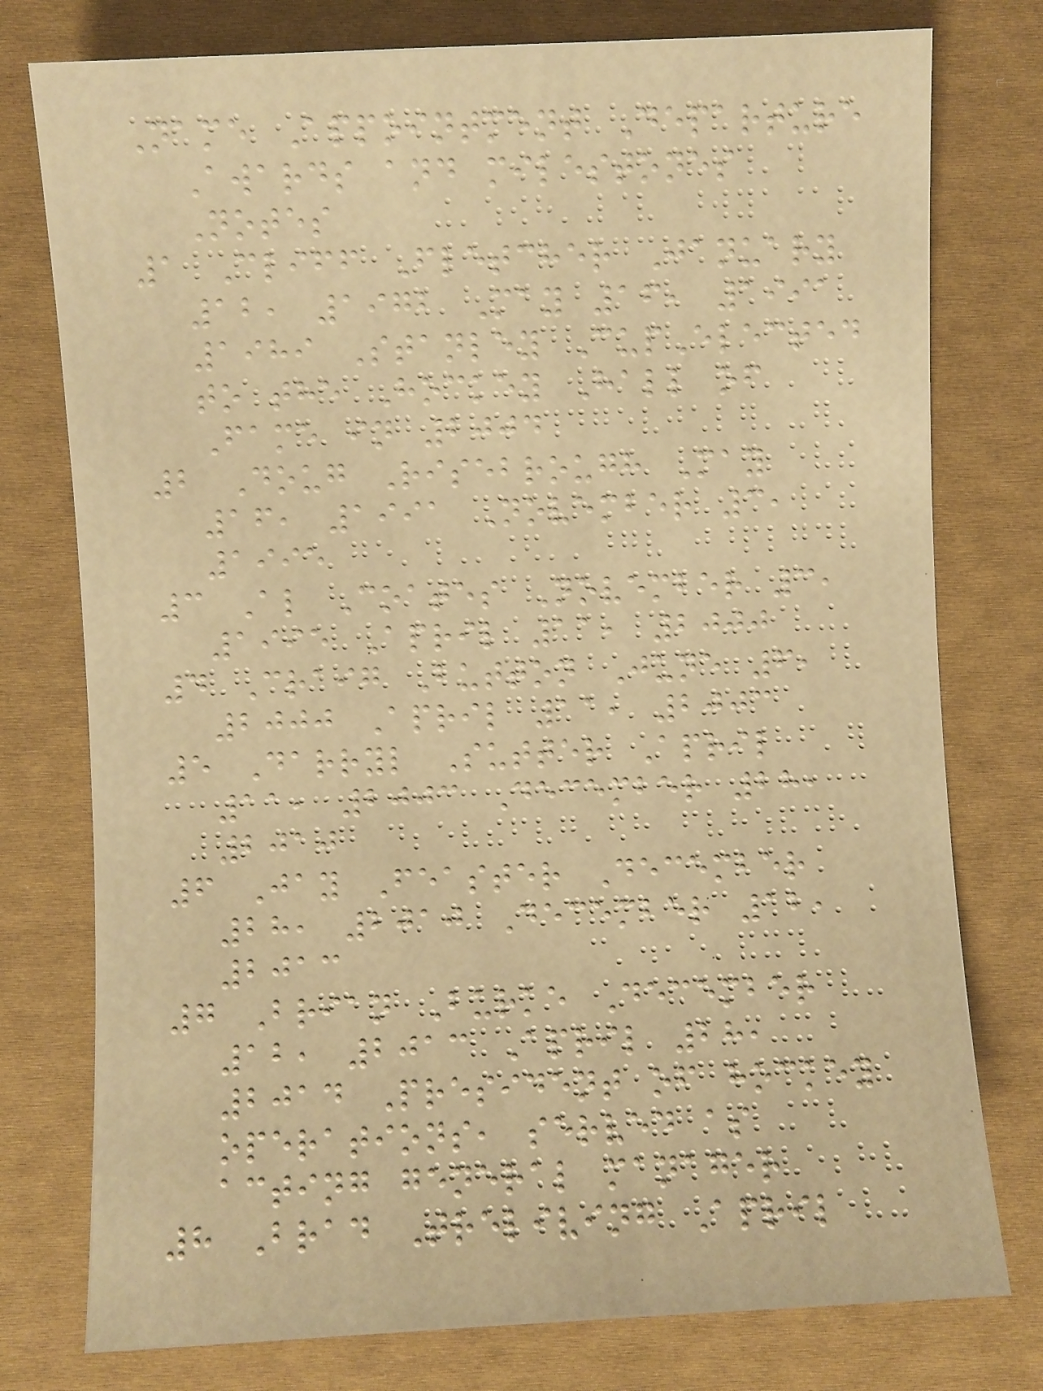Name Appointment Departure
Awards and milestones
Notes
1 Cliff Fletcher January
12, 1972 May 16, 1991
1989 Stanley CupElected
to the Hockey Hall of
Fame in 2004
2 Doug Risebrough May
16, 1991 November 3,
1995
3 Al Coates November 3,
1995 April 11, 2000
4 Craig Button June 6,
2000 April 11, 2003
5 Darryl Sutter April
11, 2003 December 28,
2010
6 Jay Feaster December
28, 2010 December 12,
2013
7 Brian Burke December
12, 2013 April 28,
2014 President of hockey
operations, served as
acting general manager
8 Brad Treliving April
